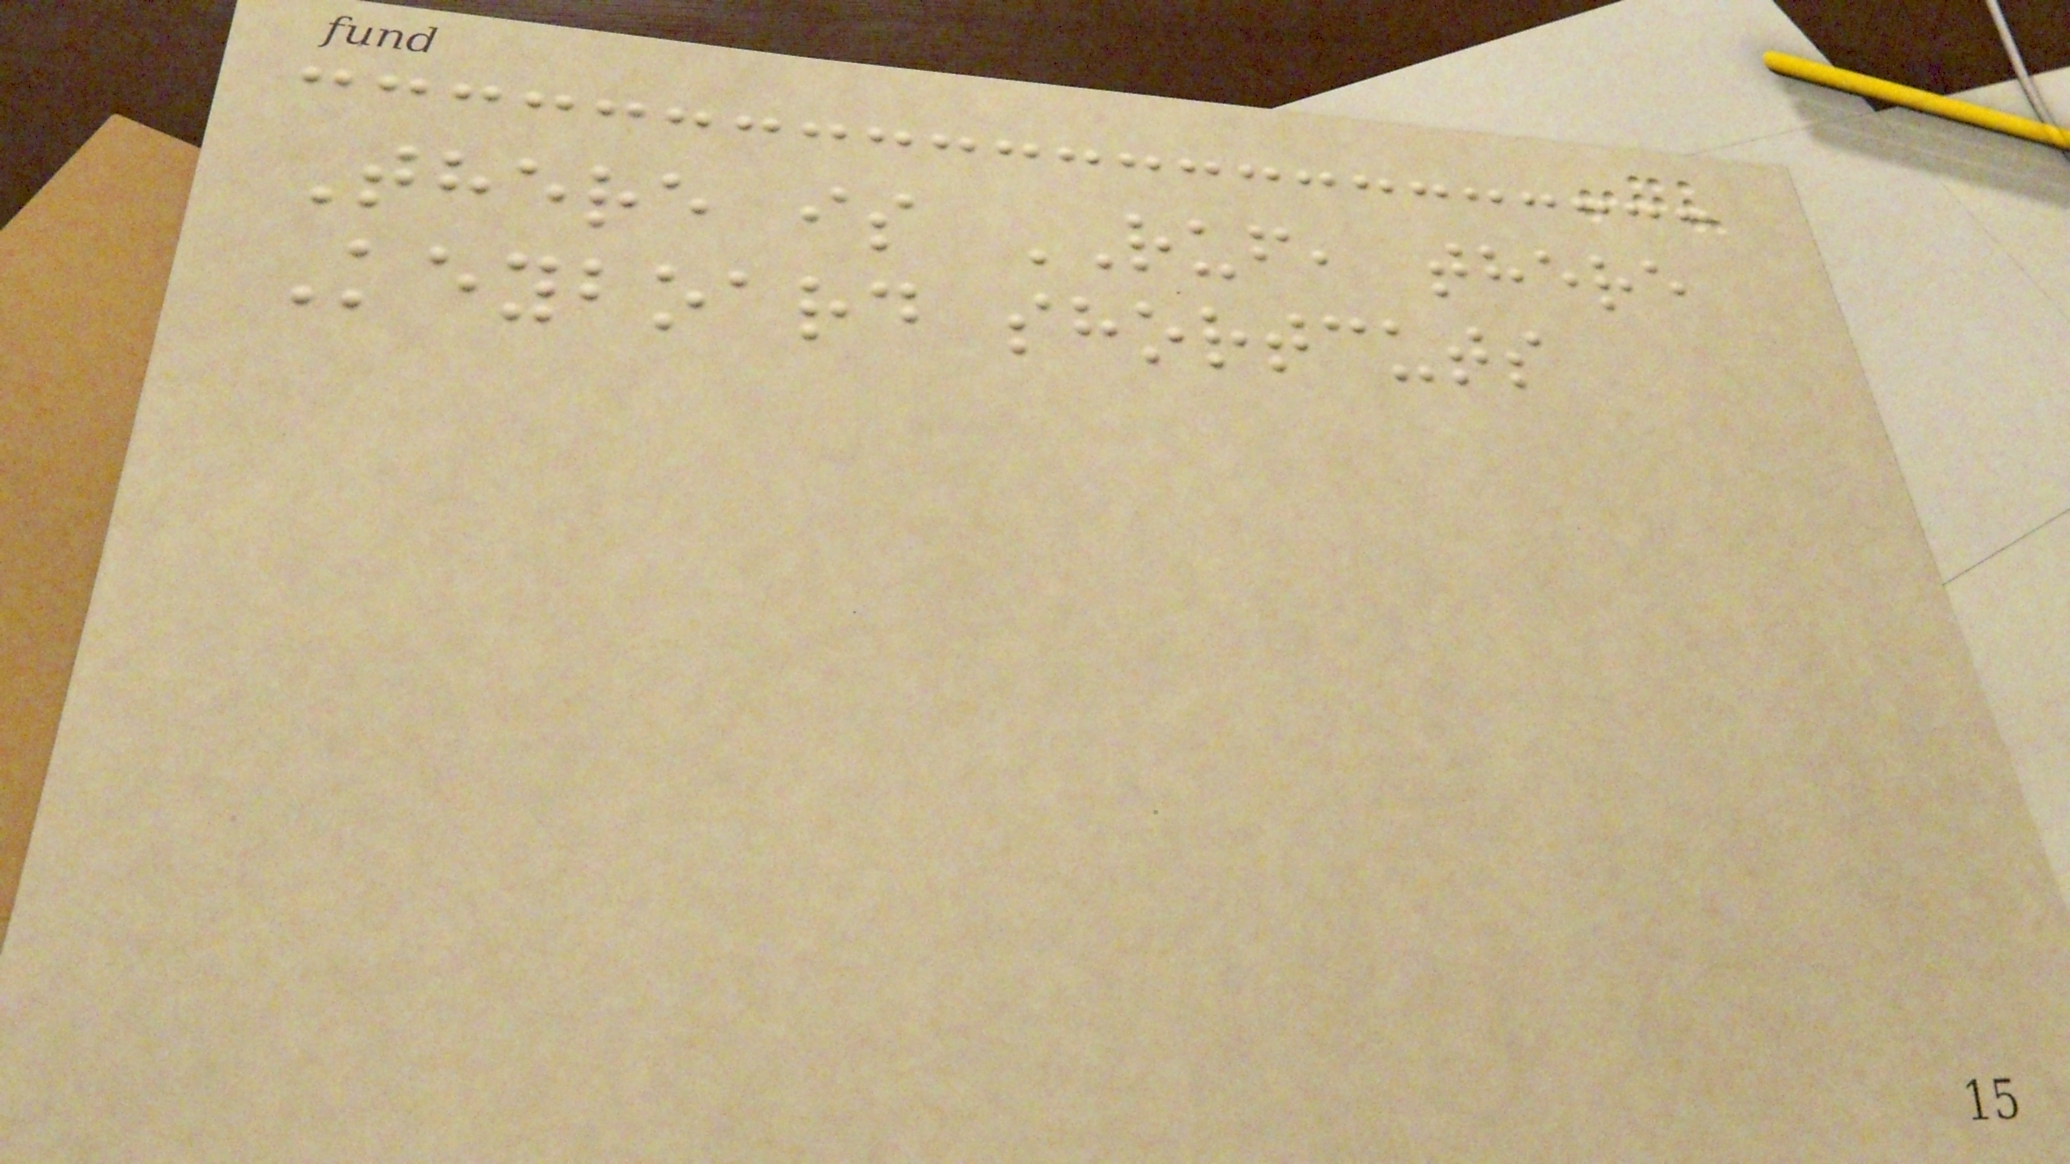There is RUF, there
Keyboard shortcuts
